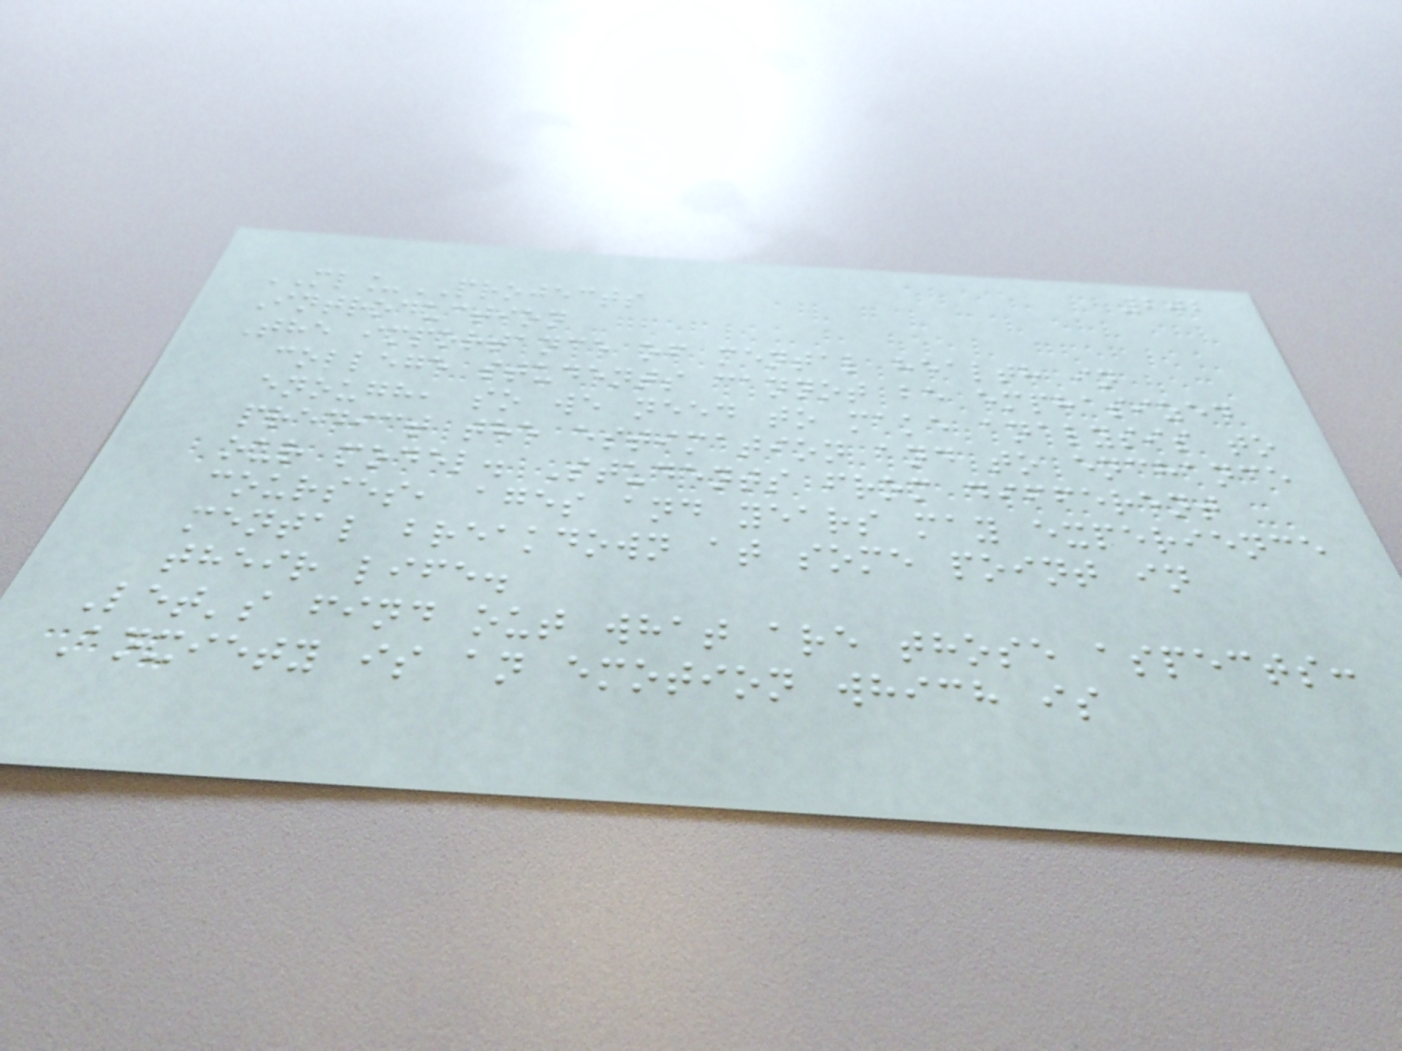202
ML_PROJECTS
Introduction
The importance of mental health in
college students cannot be emphasized
enough, so we need to make analysis to
predict the estimation and to enchance
our model. Students from different
courses, ages and years may experience
mental breakdown at some point in
their life.
Let's find out what are those aspects:
Anxiety is an emotion which is
